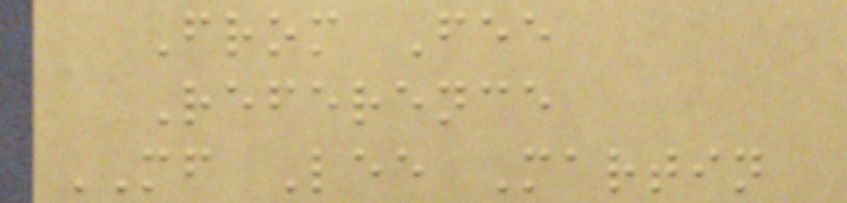From Fee
Reference
MF Lee Martin
